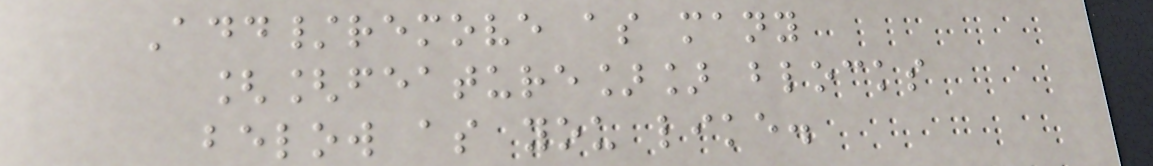Add/remove as many
[[feature]] blocks
below as you like.
